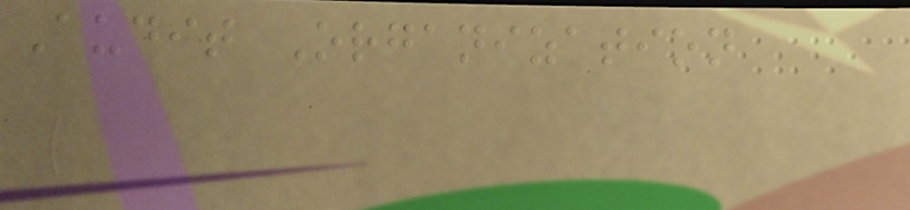Audit Organization
